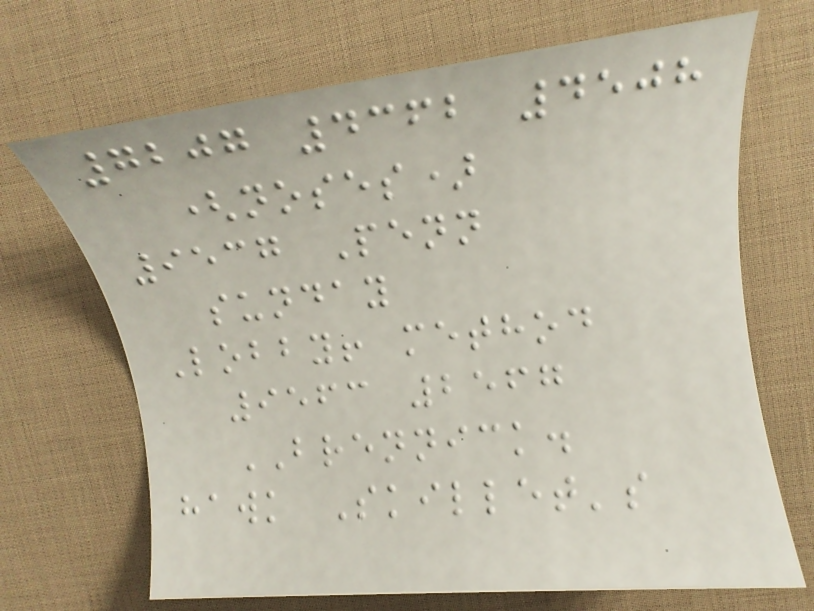7207 4362 4508
(noses)
9537 Penn
sunday
Lobby! method
9563 2567
BRENNICK.
hawk Skillet's
